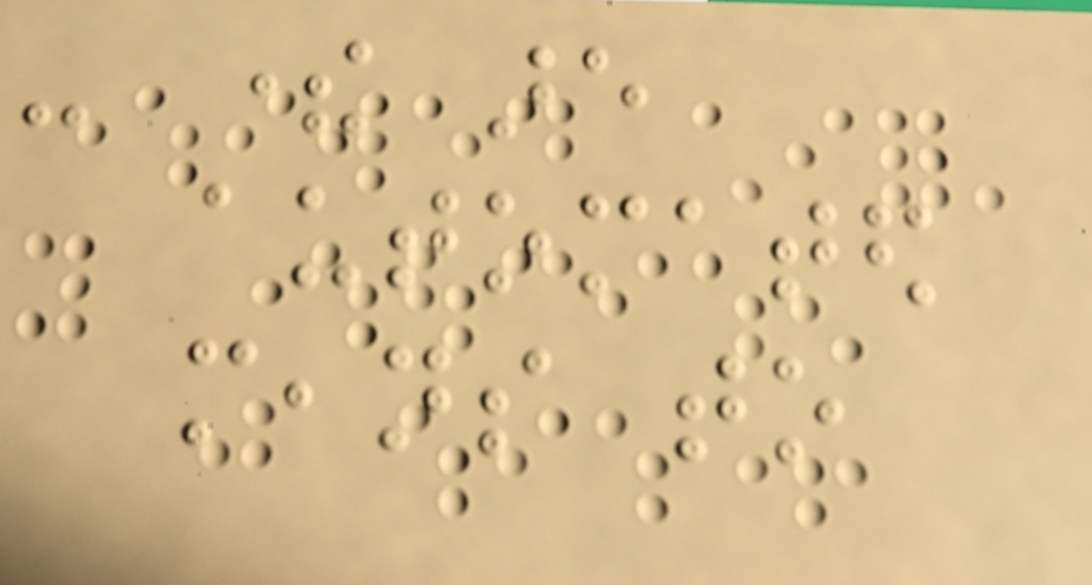- there are
automated
means to
